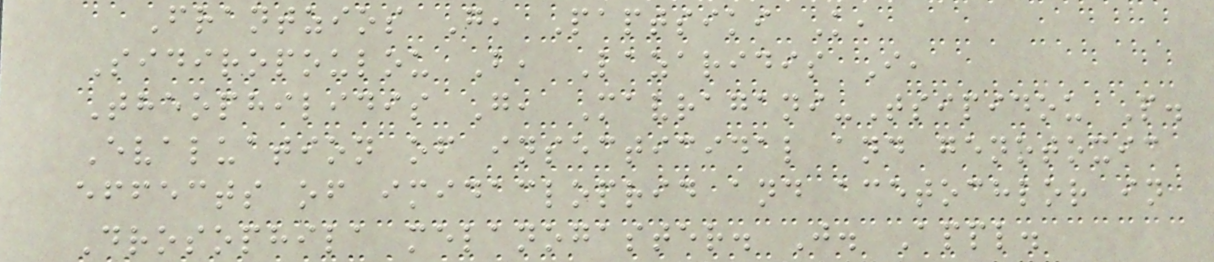Frantzios G, Paptsiki K,
Sidiropoulou B, Lazaridis I,
Theophilidis G, Mavragani-Tsipidou P.
Evaluation of insecticidal and genotoxic
effects of imidacloprid and acetochlor in
Drosophila melanogaster. J. Appl.
